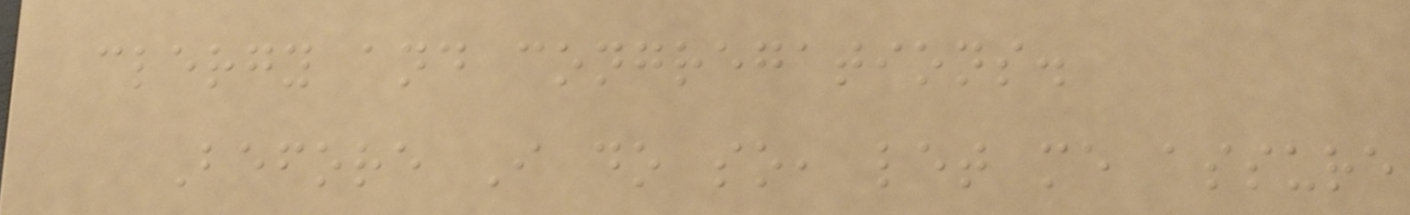clergy and congregations.
Before I do so, let me assure
